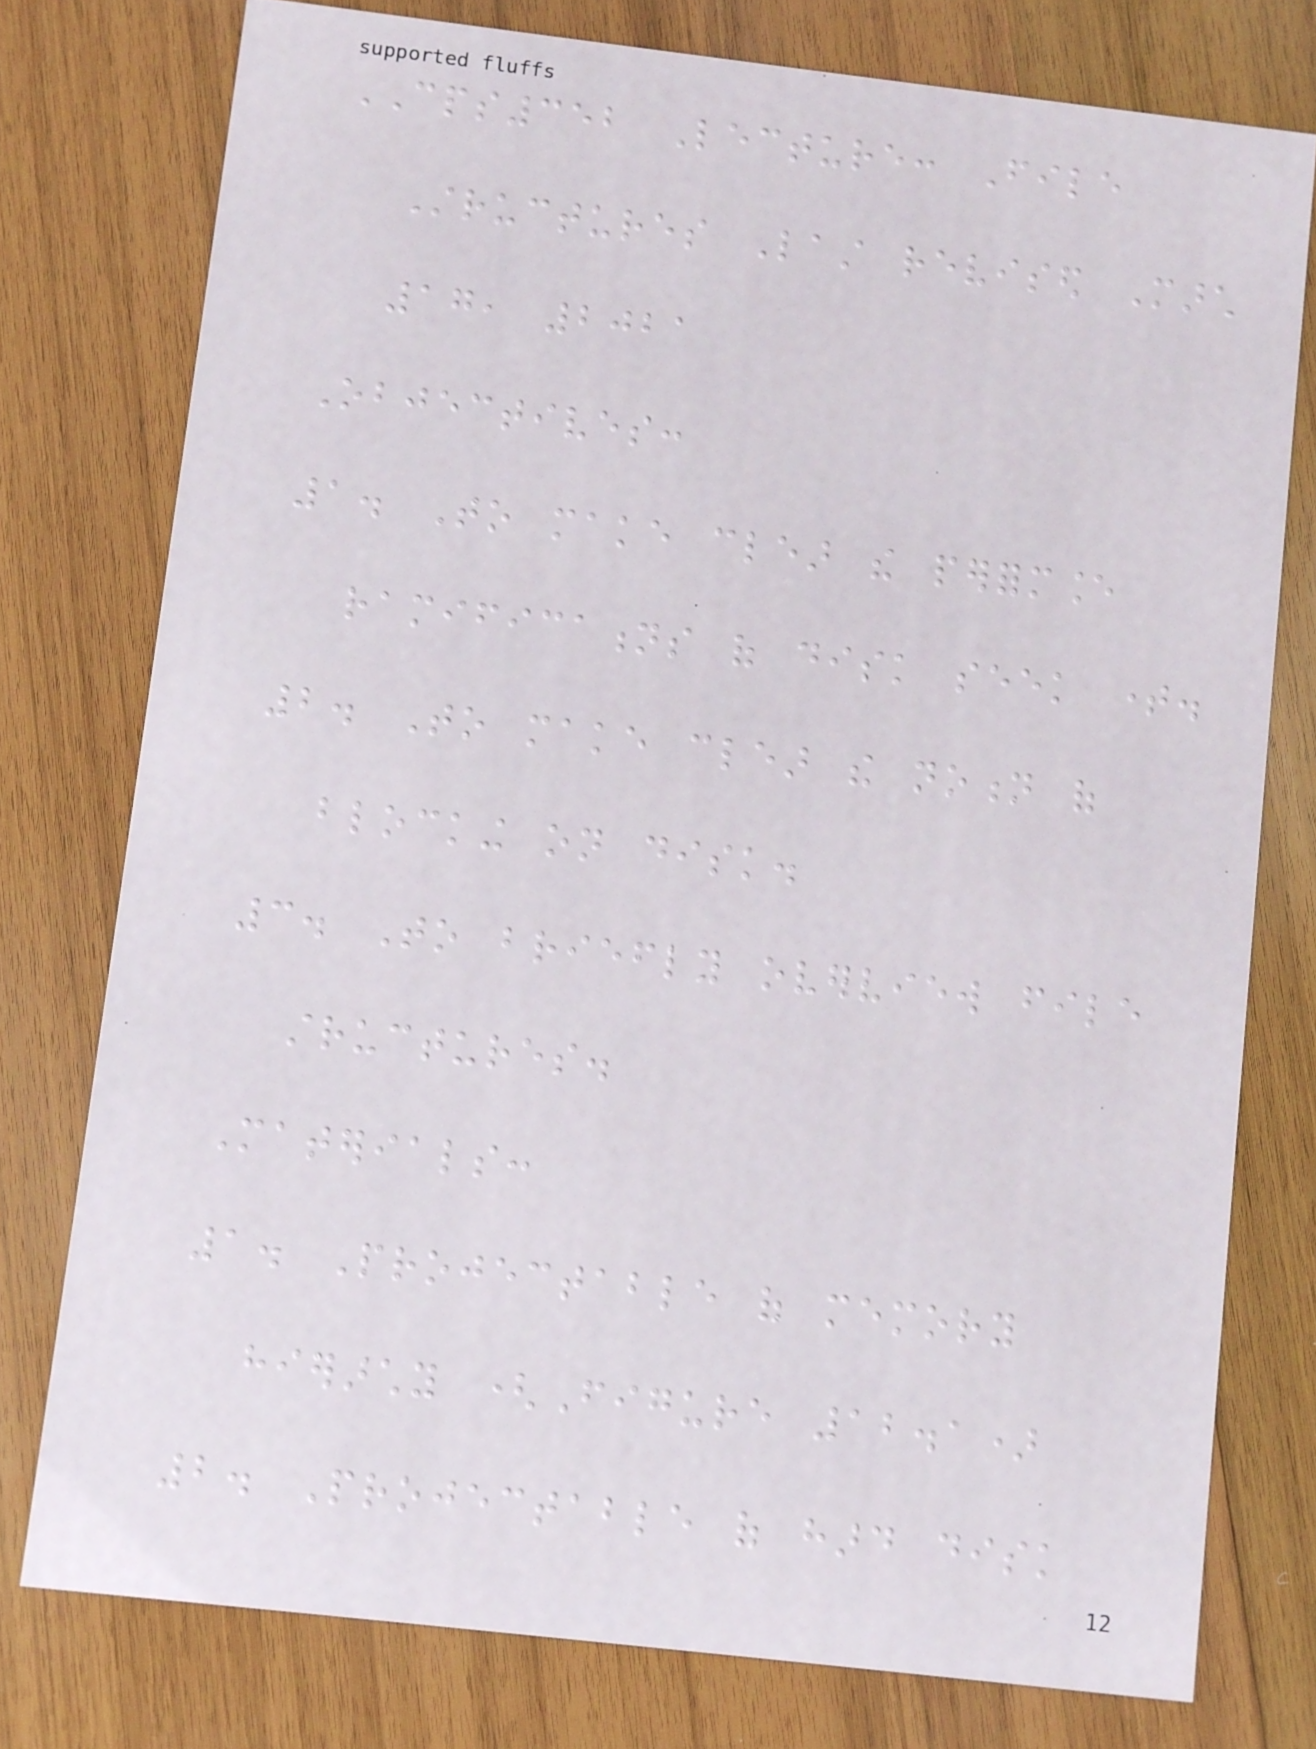CPS352 Lecture: File
Structures Last revised March
17, 2021
Objectives:
1. To make clear the performance
ramifications of disk seek time.
2. To make clear the notion of
blocking on disk.
3. To briefly overview file
structures.
Materials:
1. Projectable of memory
hierarchy (Figure 12.1)
2. Projectable of hard disk
